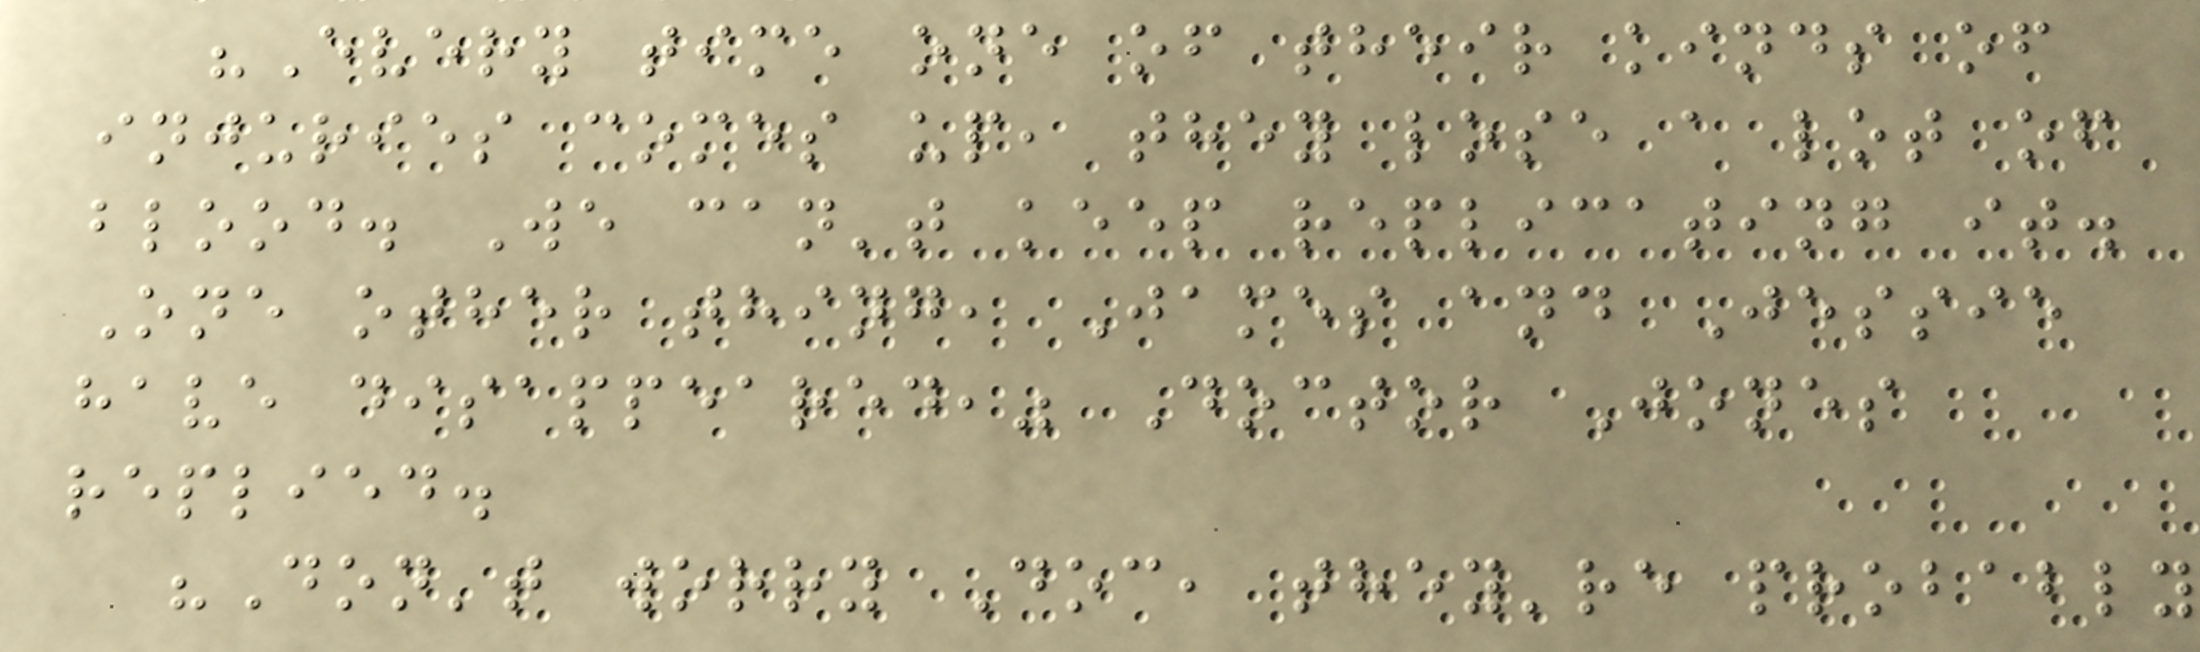"Every time one of their kinds of
injuries comes up, they lose a lot of
blood. We can't keep replicating it.
One other thing, James and Jessie
have disappeared," Doctor Jones
replied.
"Don't worry Doc, they're probably
